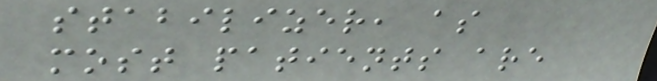stabilizer, as
most patients are
